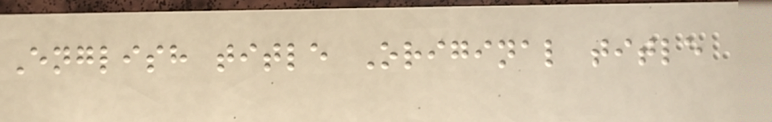English title Original title
